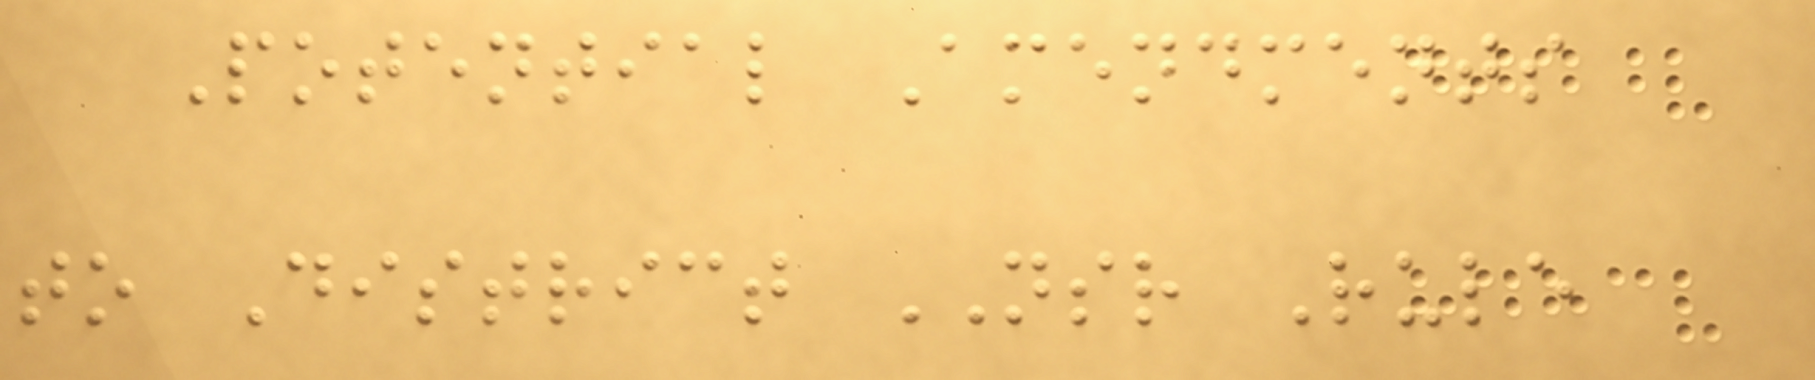Potential Amendments
to District NSR Rule
